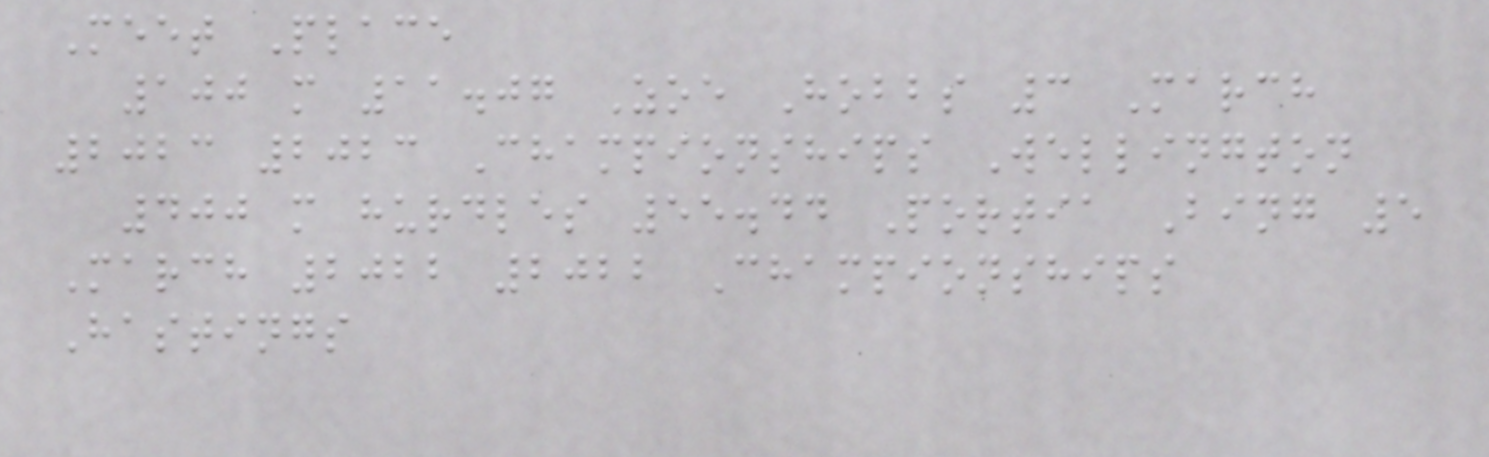Meet Place
100 m 11.07 Zoe Hobbs 3 March
2023 2023 Championships Wellington
400 m hurdles 55.44 Portia Bing 5
March 2022 2022 Championships
Hastings
